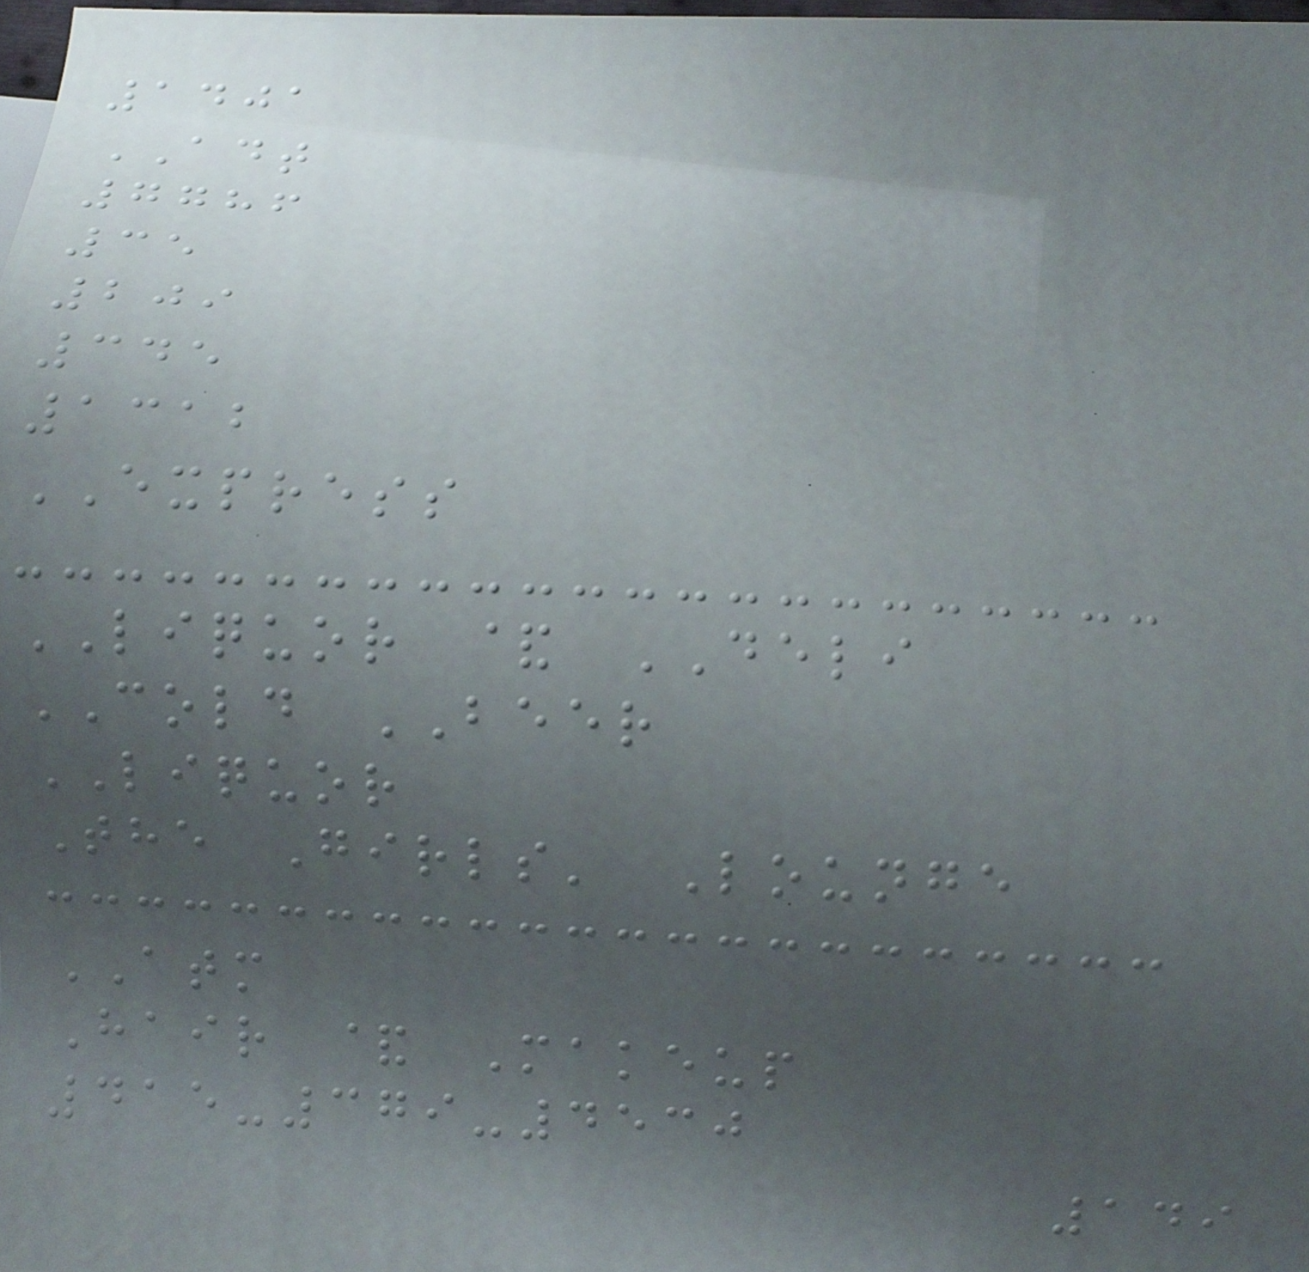1401
ADT
7786
35
209
345
1312
EXPRESS
LIQUOR & DELI
COLD BEER
LIQUOR
The Girls' Lounge
ATM
Hair & Makeup
415-379-4530
149
